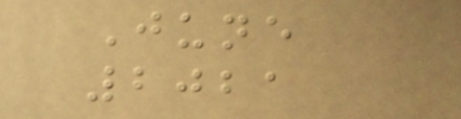June
2021
